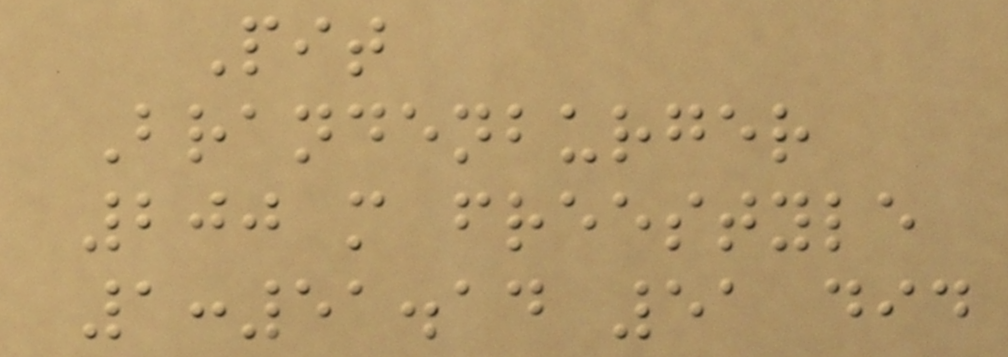Pit
Brandenburger
200 m freestyle
1:51.14 51 did
